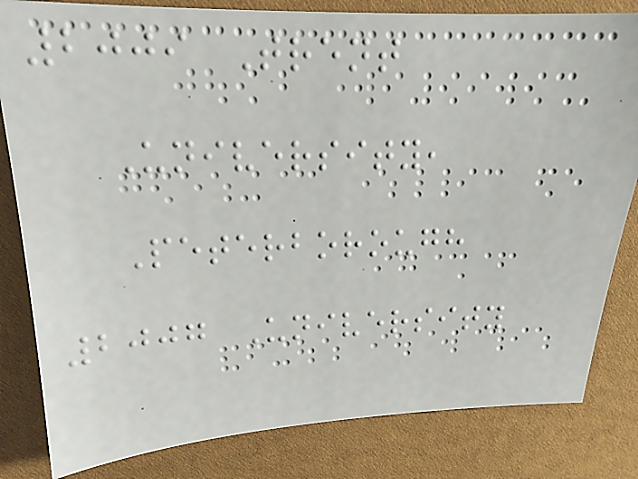2009 Trent
University,
Peterborough
2007 University
